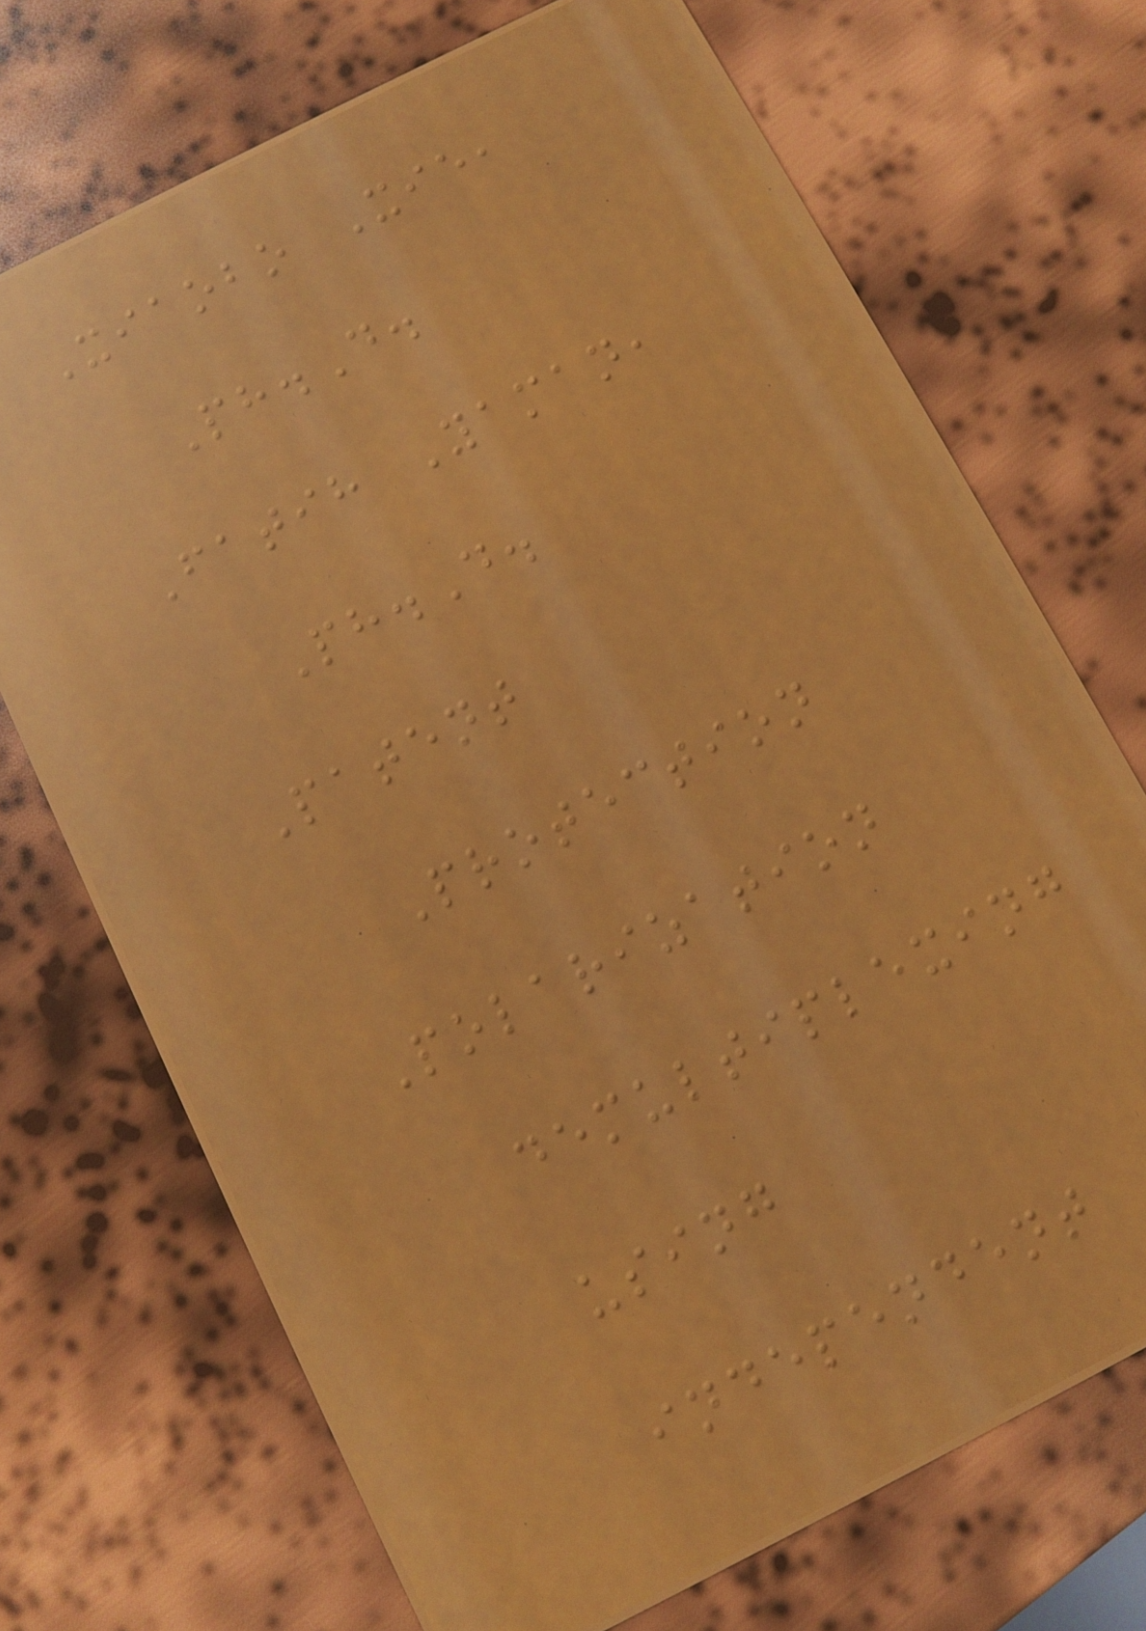Xiaobo Xie,
Ph.D.
Fatih Yaman,
Ph.D.
Patent
Protection
Polarization
demultiplexing
using
independent
